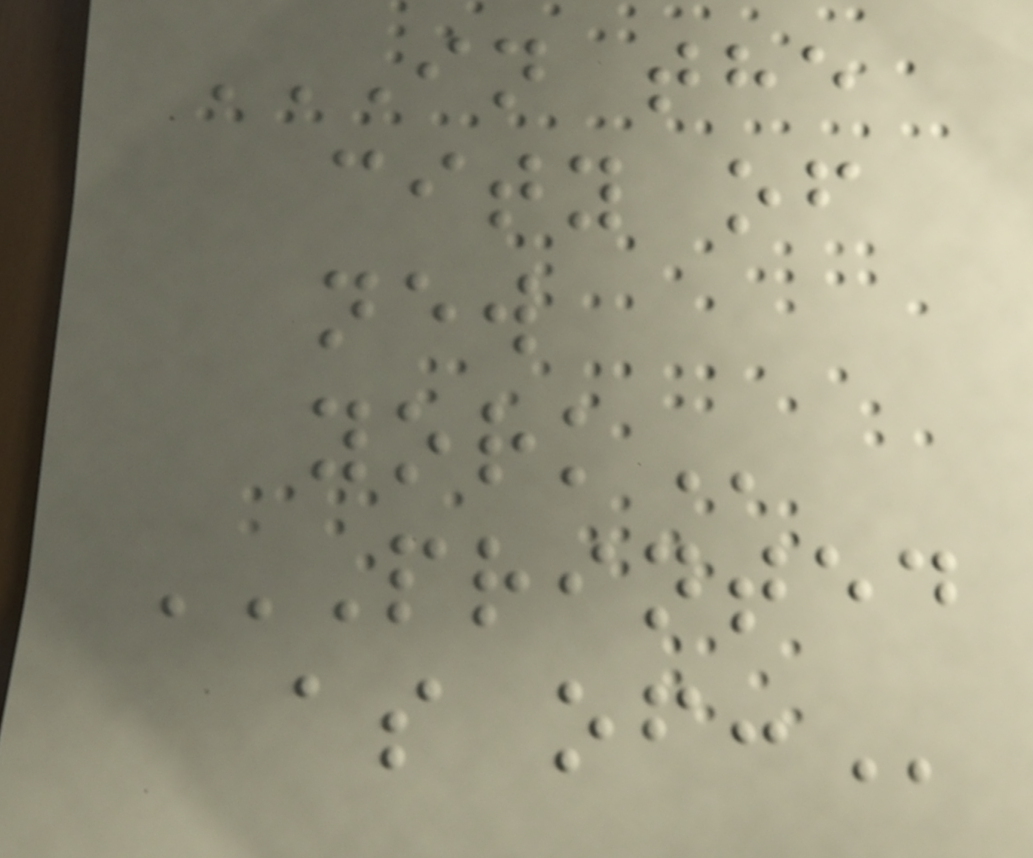IN THE
CITY OF
NEW
YORK
PRINTED
AS OF:
